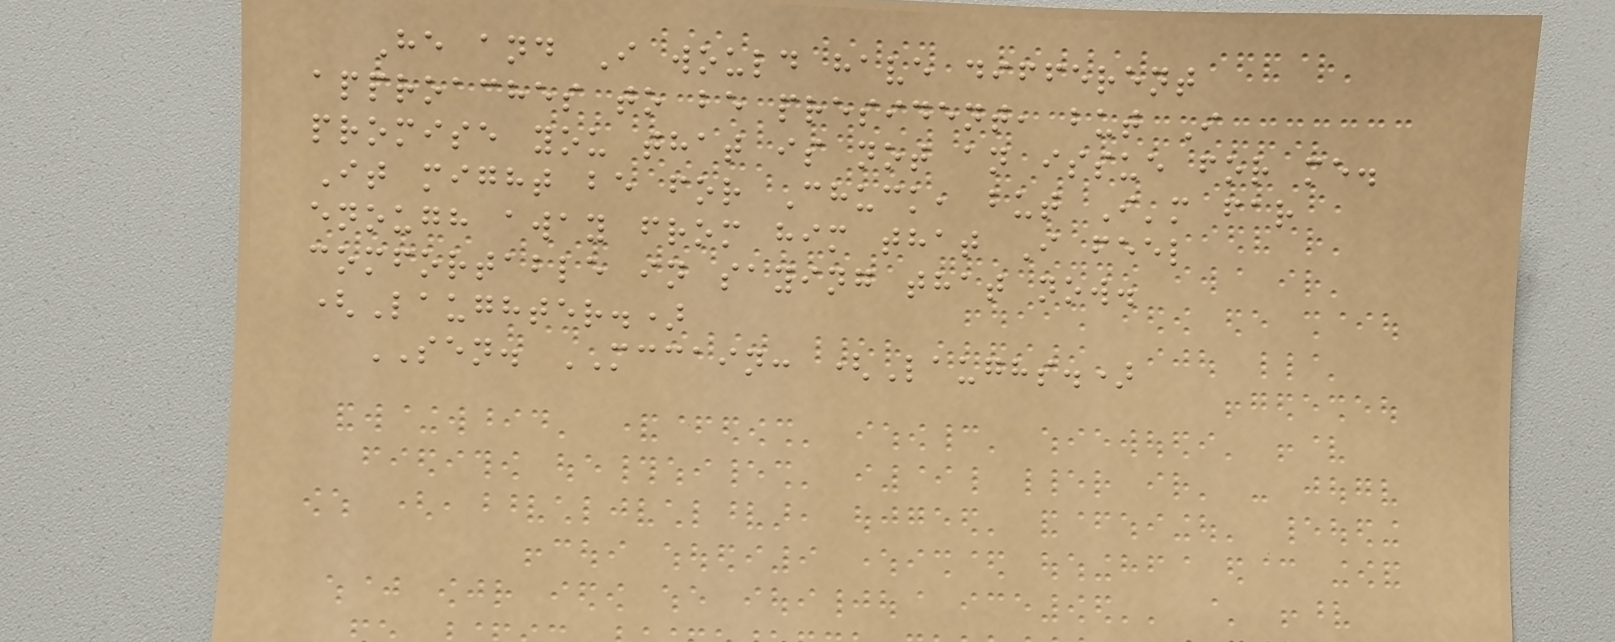He and I would have different
approaches to be president, but I
promise you that is not an issue for me.
It might be for Chuck, but I'm far
enough away from him that I feel
comfortable in saying that now.
(Laughter.)
SEN. MCCAIN: (Laughs.)
